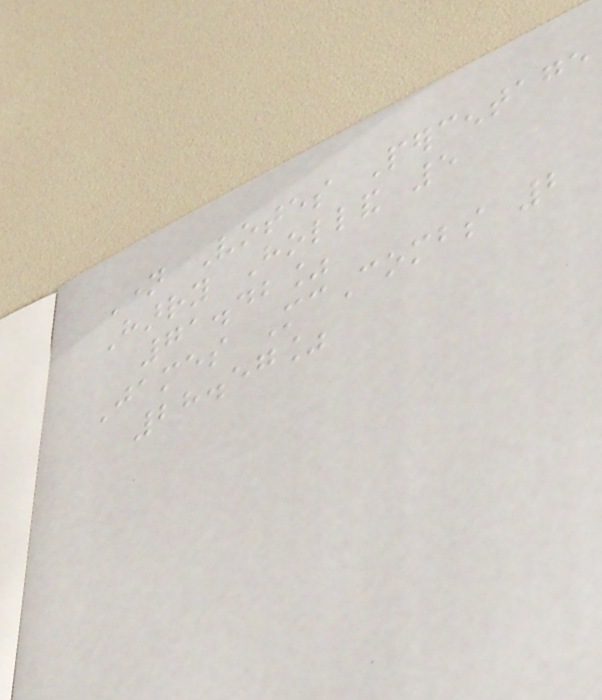Name Votes Percentage
Harry Holland 5
71.42%
James McCombs 2
28.57%
